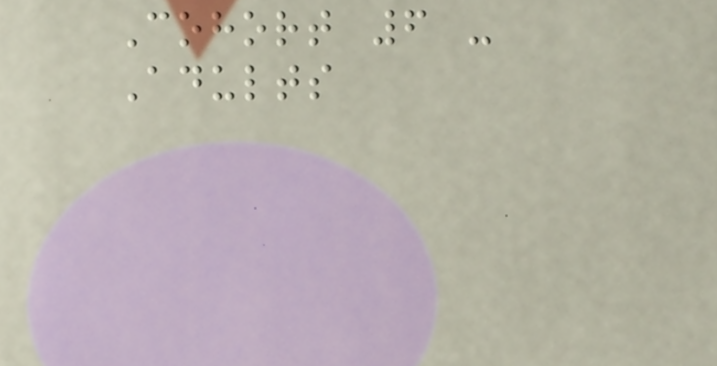Cohort 6 -
Adults
